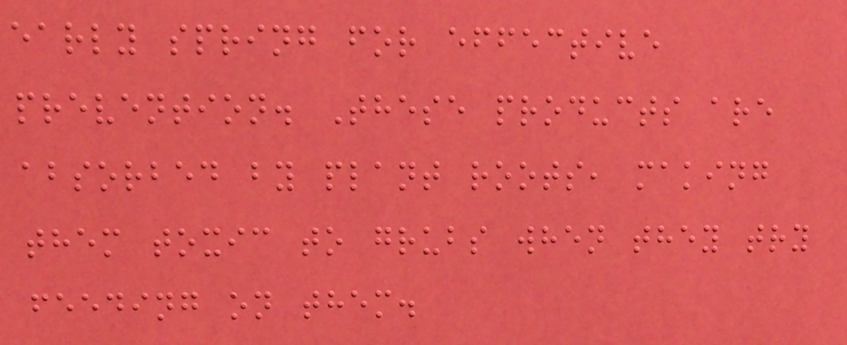early spring for effective
prevention. These products are
absorbed by plant roots, making
them toxic to grubs when they try
feeding on them.
